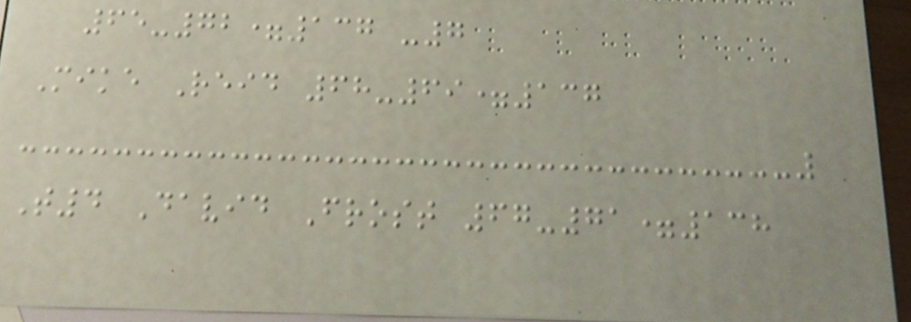65-72=137 -7
Mike Reid 68-69=137
T4 David Frost 67-71=138
